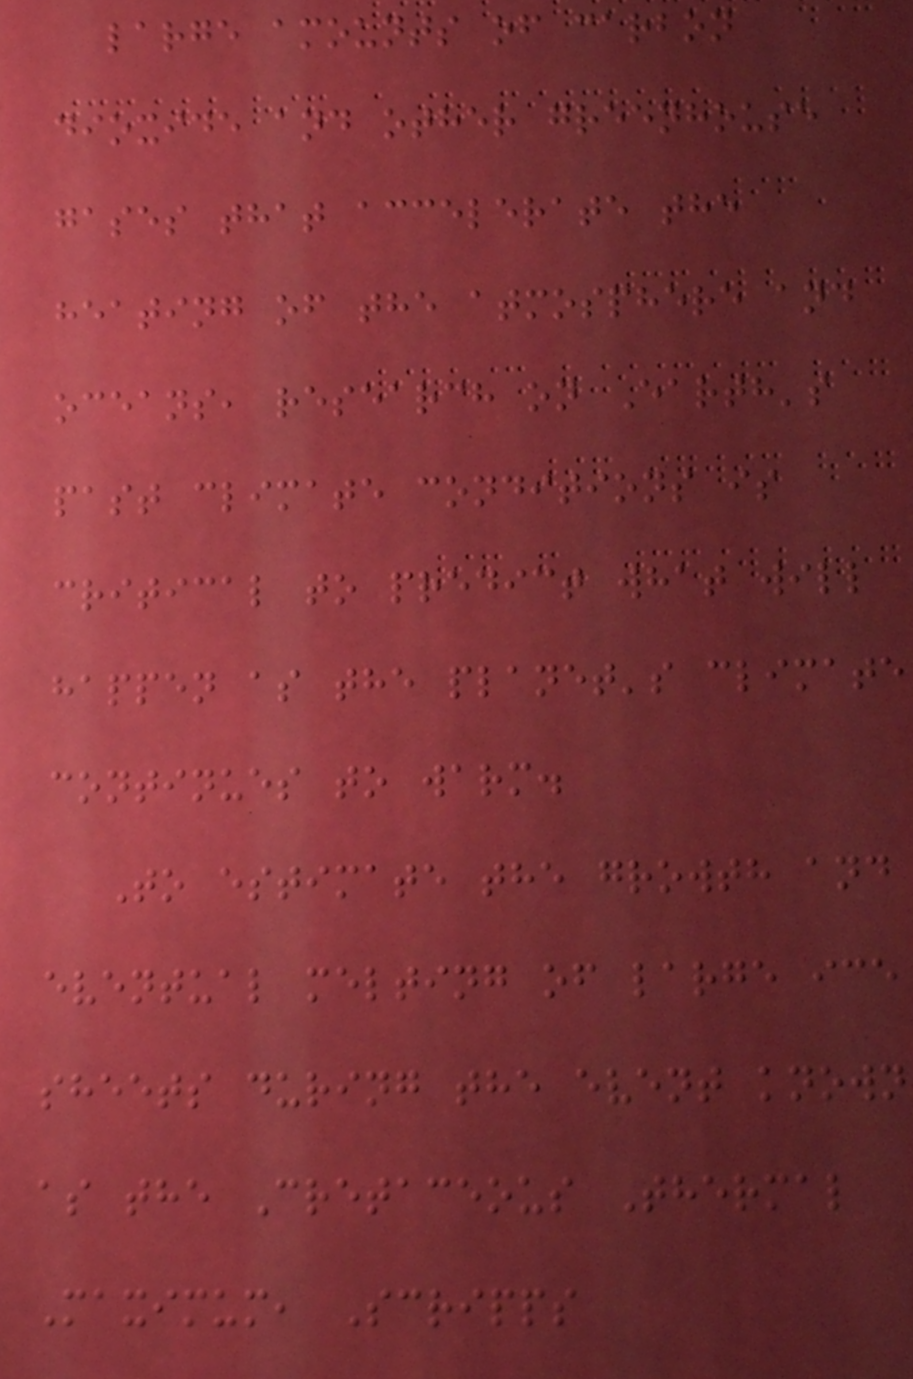large amounts of carbon
dioxide and other greenhouse
gases that accelerate the
heating of the atmosphere and
oceans, research on Earth's
past climate conditions is
critical to predict what will
happen as the planet's climate
continues to warm.
To estimate the growth and
eventual melting of large ice
sheets during the event known
as the Cretaceous Thermal
Maximum, Scripps
